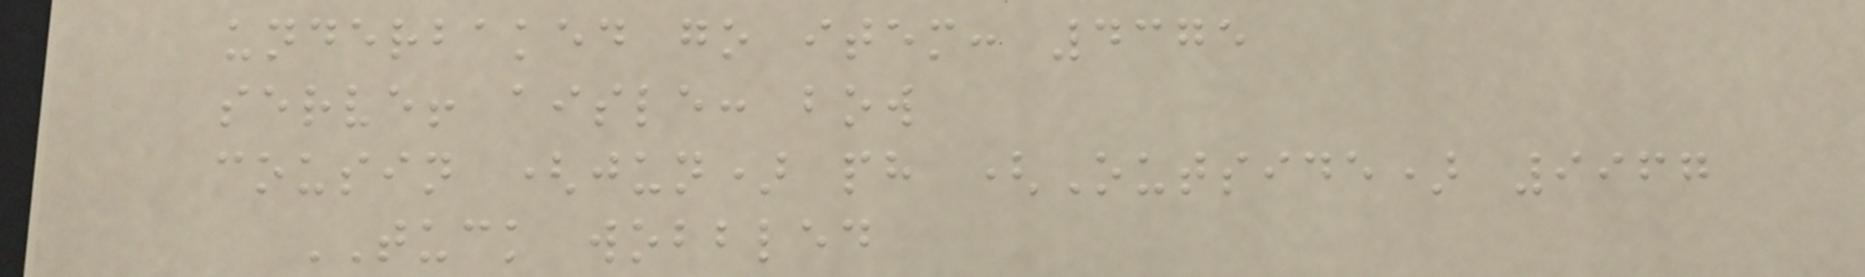underbaked go item: 4375
serve! aisle: bow
cousin (jun) ph (Outside) 9967
TUCK wobbled
